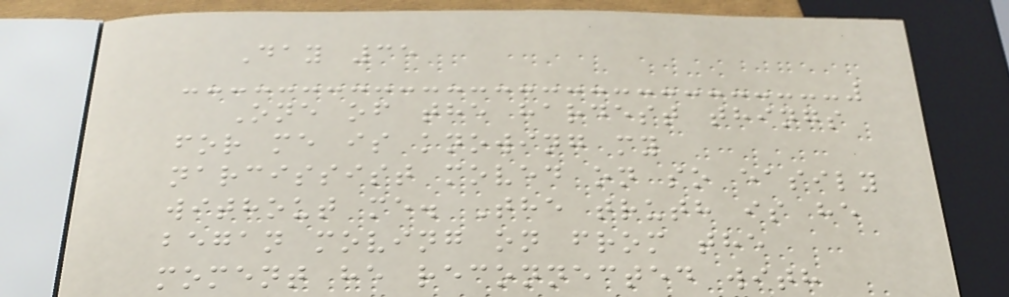Day 35
One of the hardest things
for me is knowing my
narcissist moved on so easily
without me. The truth is he
began moving on from the
moment he reconnected with
